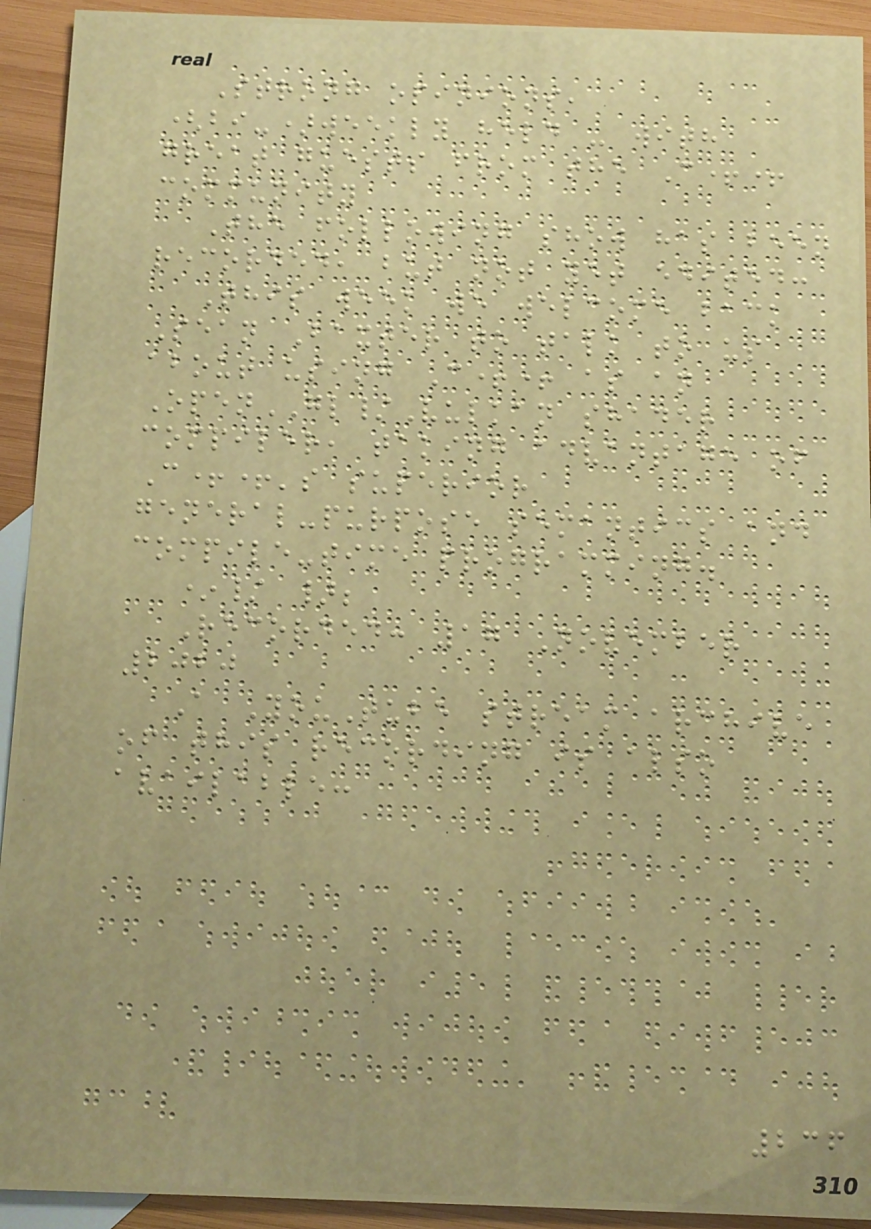Strong opinions,
(bi-)weekly held - with
great guests from the C++
community
The following show has been
recorded, but not yet edited:
This week we welcome back
Sean Baxter to talk to us
about using C++ as an
OpenGL/Vulkan shader
compiler, taking advantage of
C++'s superior
general-purpose semantics and
compile-time programming.
*/ };
Recorded: 17 November
2020
A YouTube stream archive
of this recording is also
available:
236
